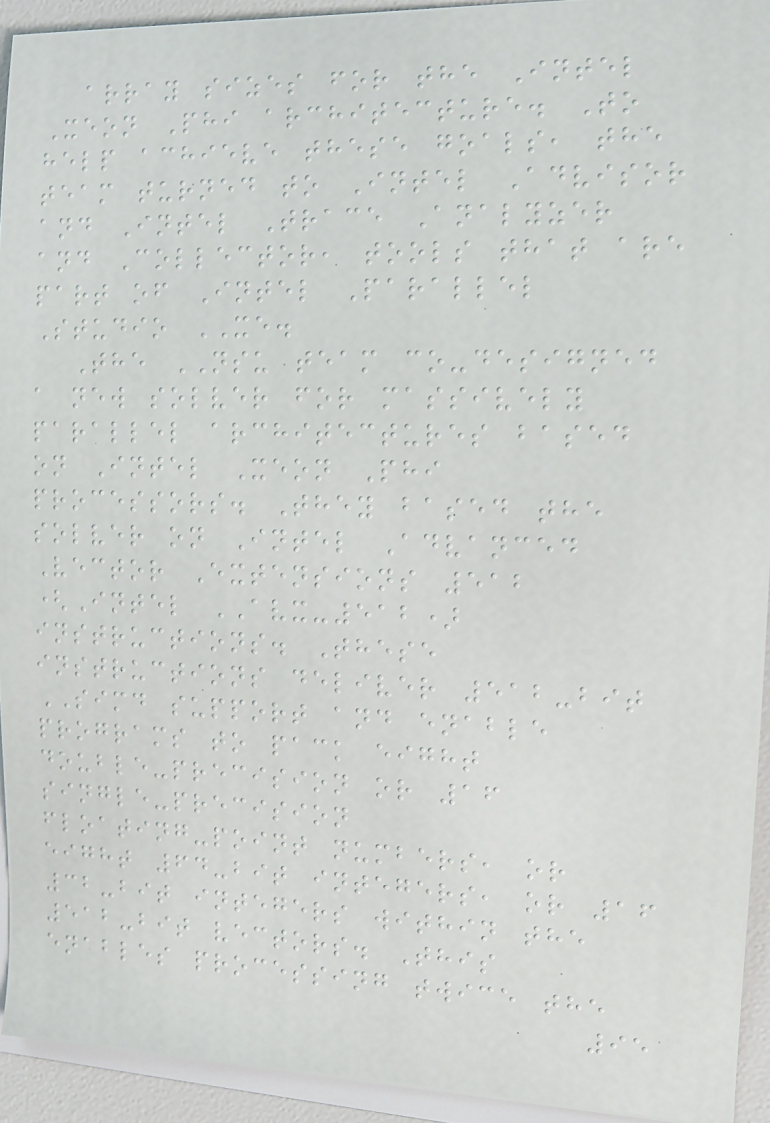array sizes for the Intel
Xeon Phi architecture. To
help achieve these goals, the
team turned to Intel Advisor
and Intel Trace Analyzer
and Collector, tools that are
part of Intel Parallel
Studio XE.
The NSU team co-designed
a new solver for massively
parallel architectures based
on Intel Xeon Phi
processors. They based the
solver on Intel Advanced
Vector Extensions 512
(Intel AVX-512)
instructions. These
instructions deliver 512-bit
SIMD support and enable
programs to pack eight
double-precision or 16
single-precision
floating-point numbers, or
eight 64-bit integers, or 16
32-bit integers within the
512-bit vectors. This
enables processing twice the
95
